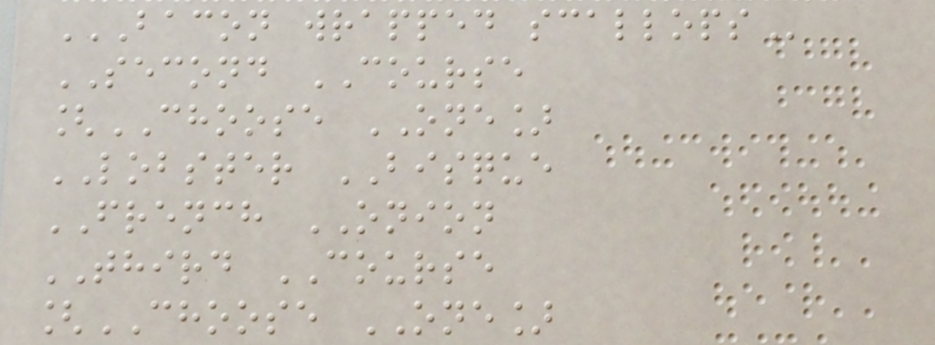BACON WRAPPED SCALLOPS
SECOND COURSE
[CHOOSE ONE]
LOBSTER BISQUE
FRENCH ONION
THIRD COURSE
[CHOOSE ONE]
